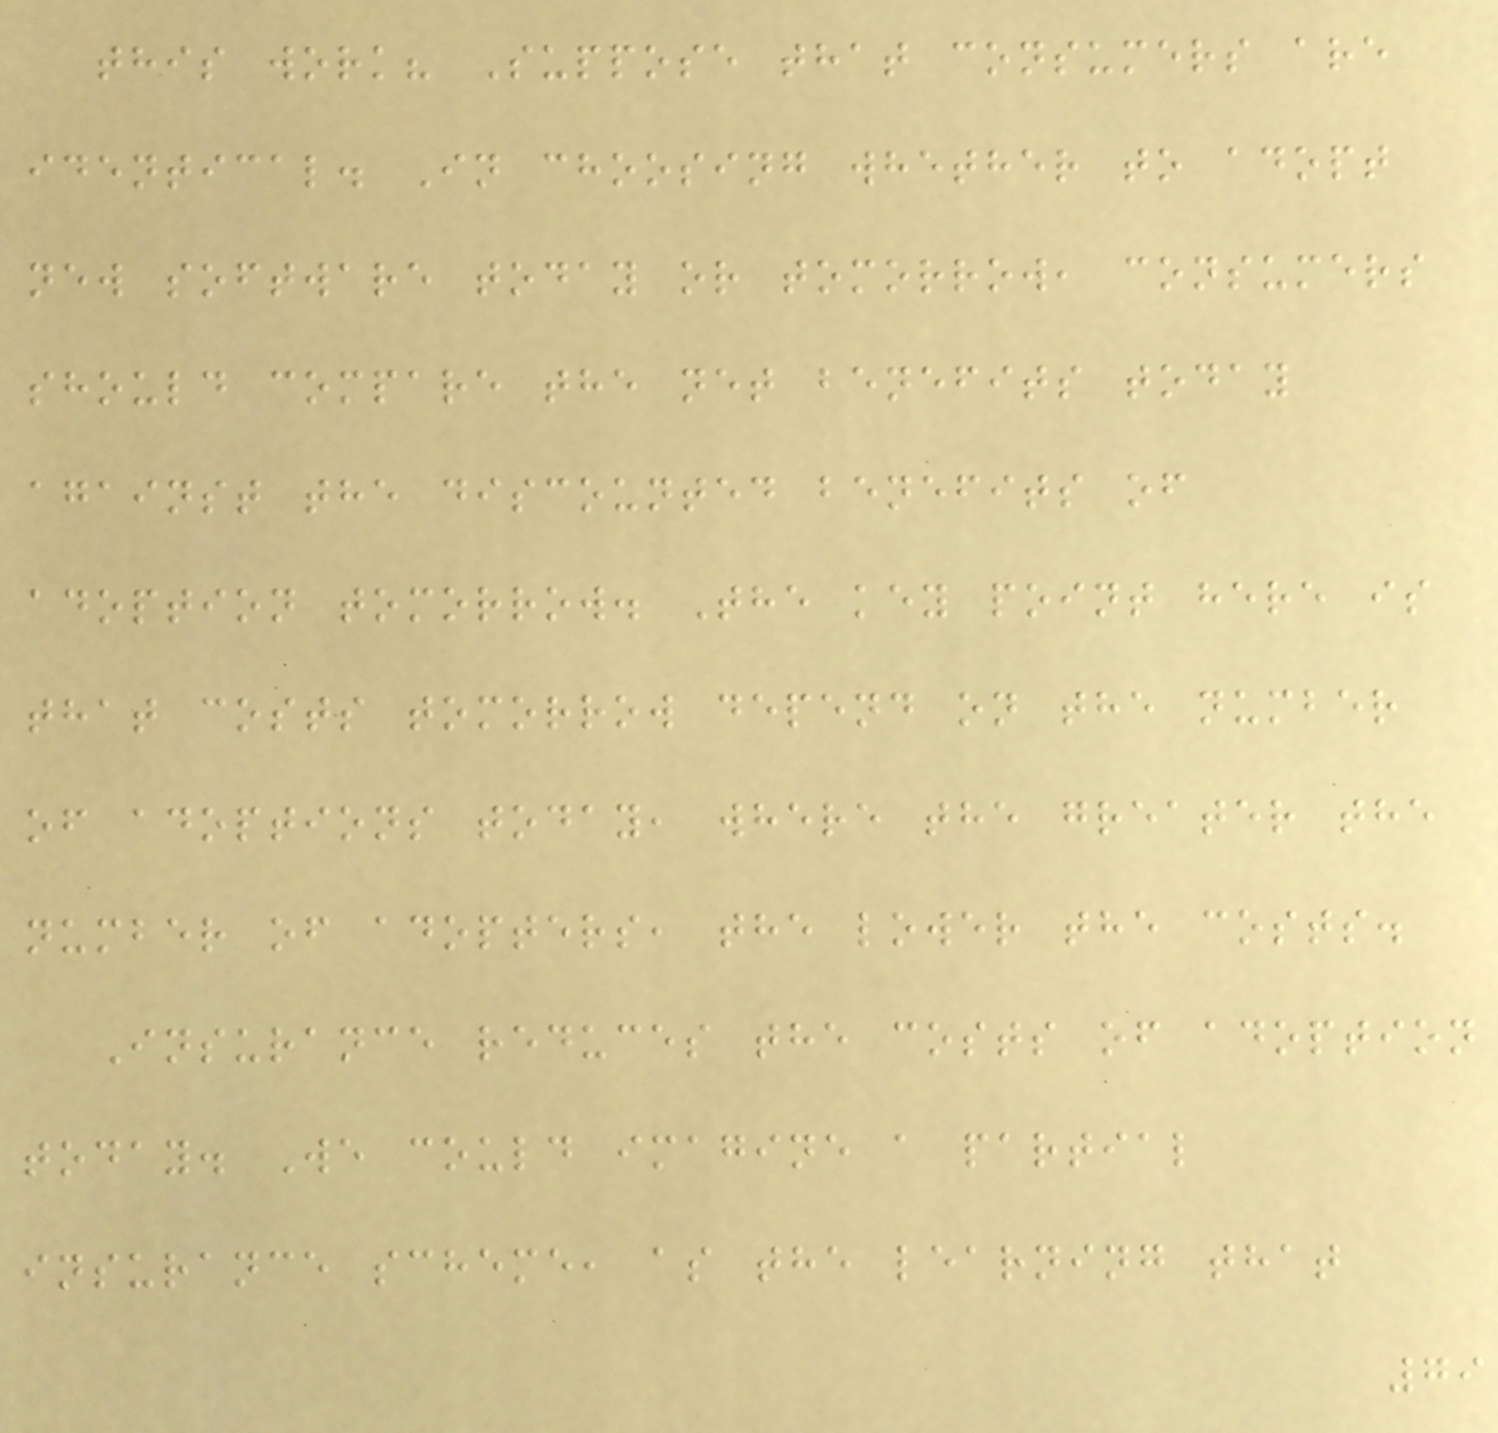this work? Suppose that consumers are
identical. In choosing whether to adopt
new software today or tomorrow, consumers
should compare the net benefits today
against the discounted benefits of
adoption tomorrow. The key point here is
that costs tomorrow depend on the number
of adoptions today, where the greater the
number of adopters, the lower the costs.
Insurance reduces the costs of adoption
today. We could imagine a partial
insurance scheme, as the learning that
79
